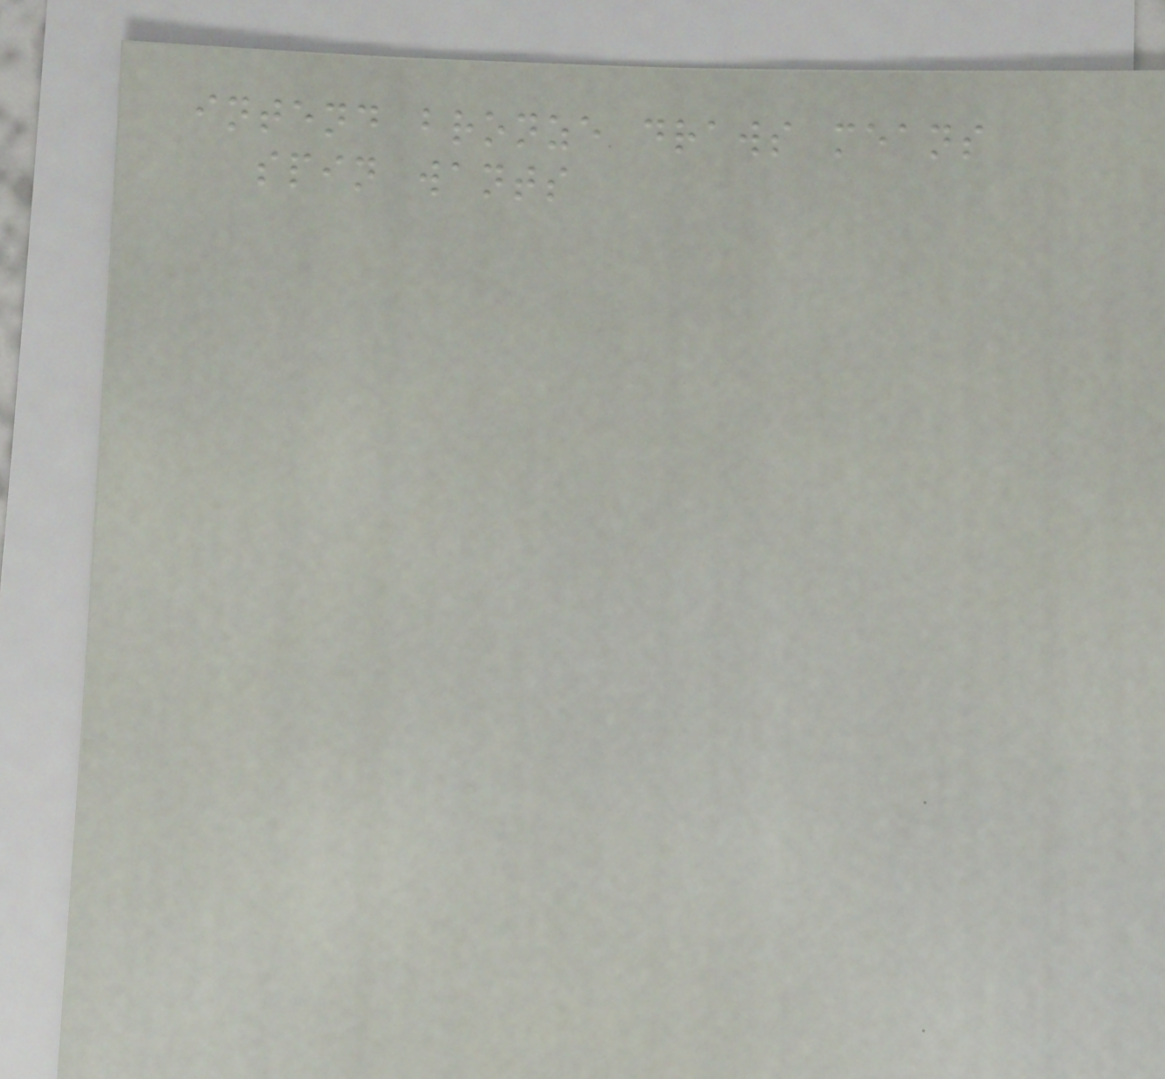intend bronze draws means
spin wants
